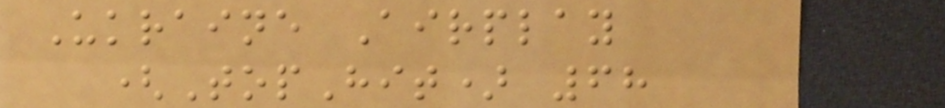Ukraine Airplay
(TopHit) 68
